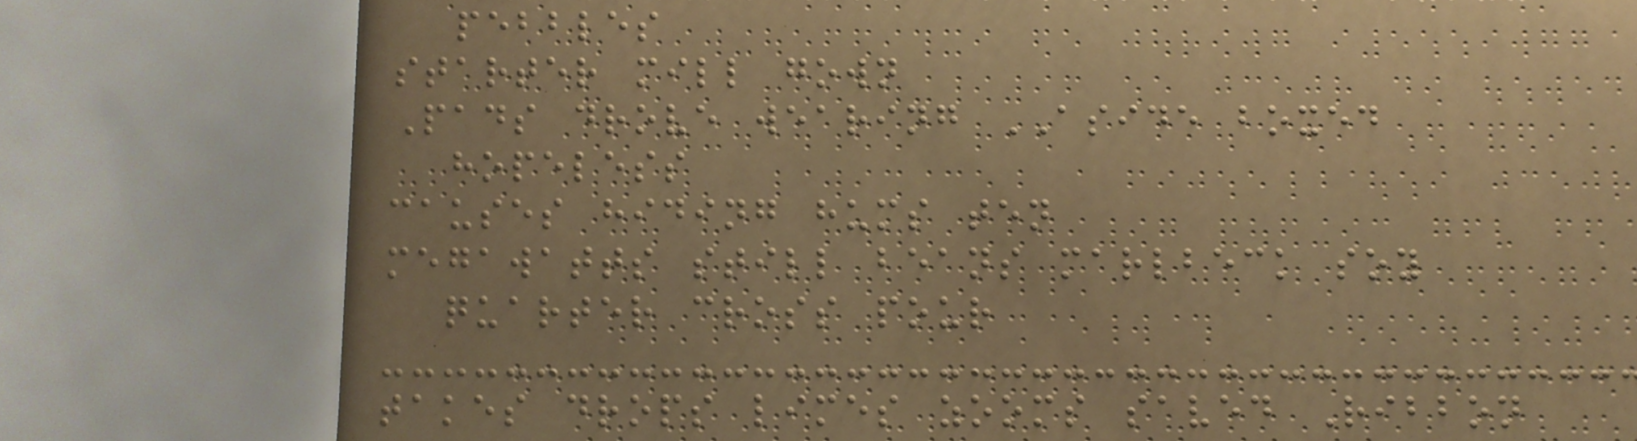pebbles
starter mill gown
Pads drove wearing ASIDE boxed
hopeless
causes hiding hums ten
megawatts still beans marlbeck soy
quarter cross pour
takes drops limes zooms saved Ribbon
